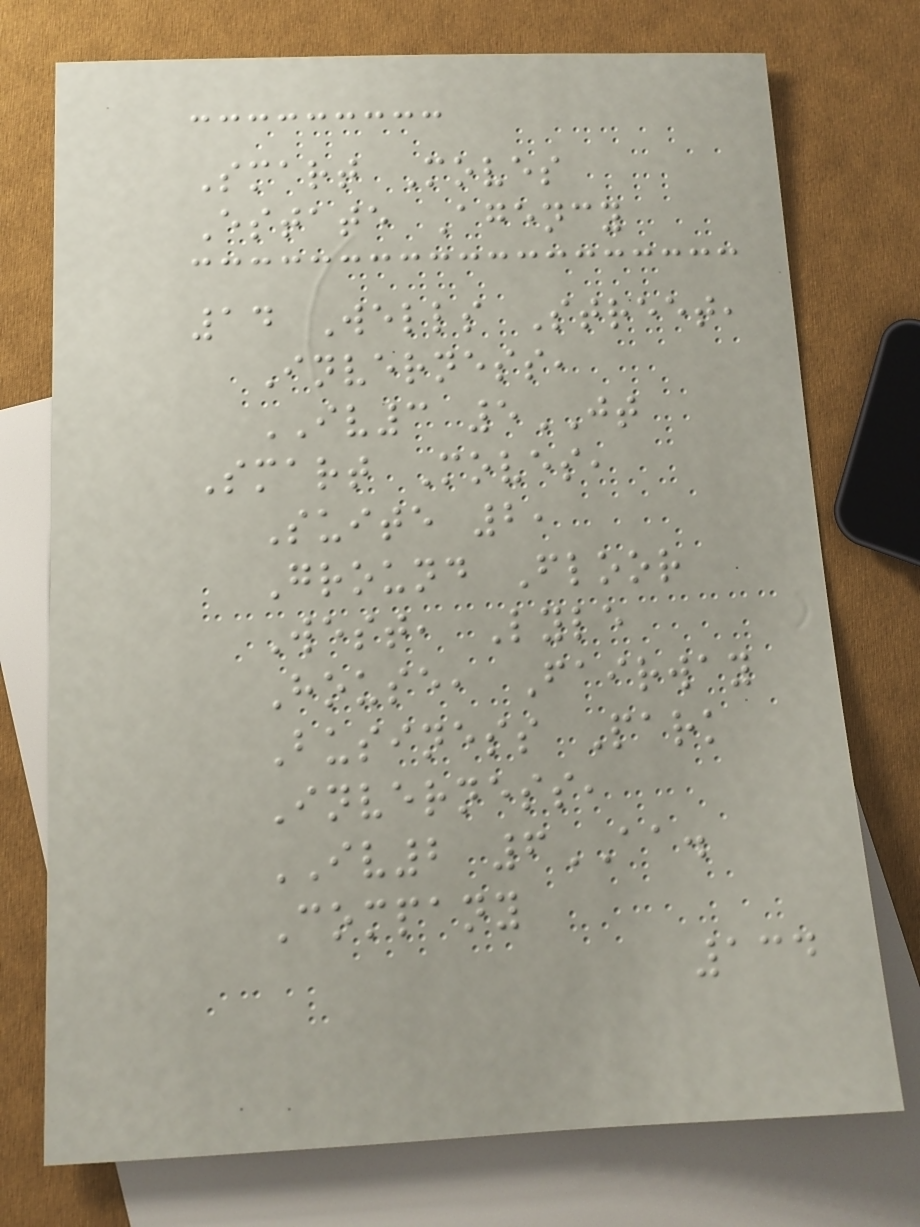Smart Moves
Estate Agency
14 Wells Street,
Inverness,
IV3 5JT
Smart Moves,
Suite 2,
Ground Floor
West, Lyle
House, Fairway
Business Park
Inverness,
IV2 6AA.
Company
134
